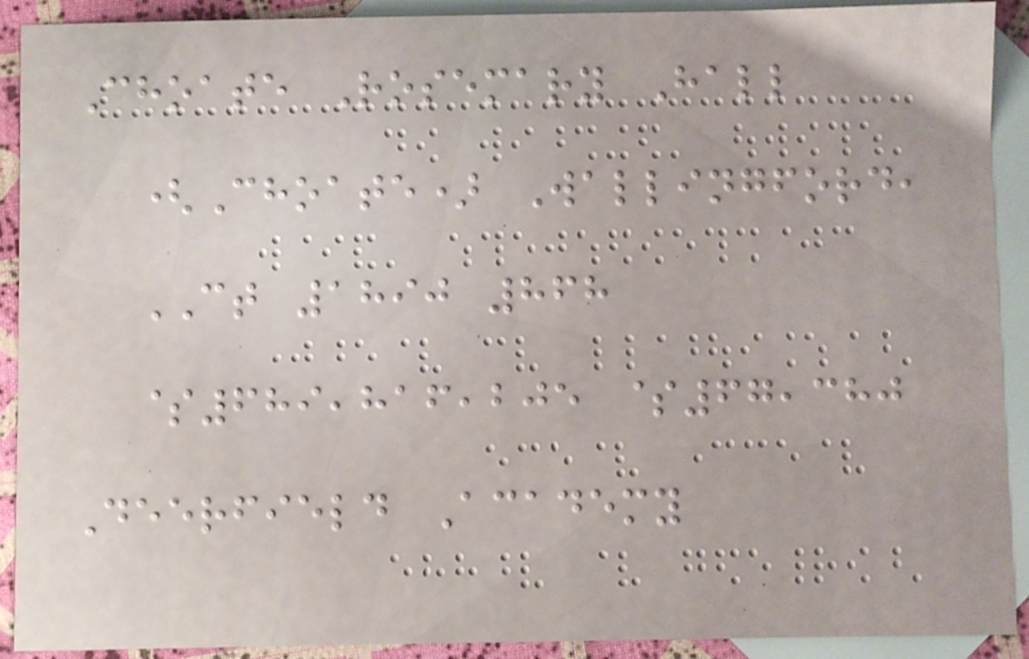Choate Rosemary Hall
(Choate) Wallingford,
CT 1890 868
$689,816,205 $67,380
Deerfield Academy
